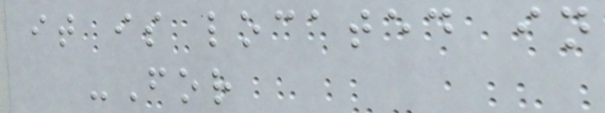it is located in
-For
